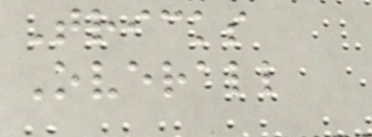Tricks
Overall
